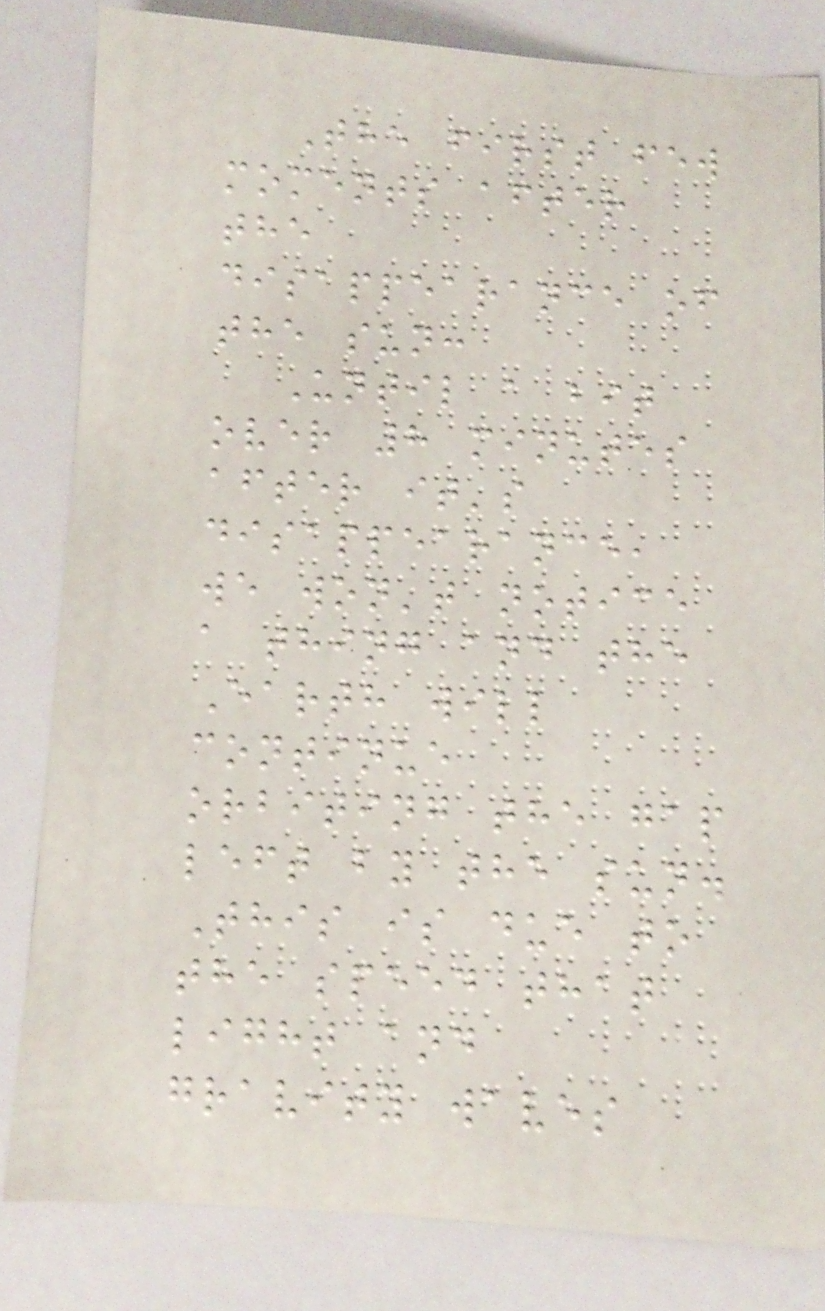The first few
moments after
the
disappearance of
the sun:
Until a bit
over 8 minutes
after it's
disappearance,
we won't notice
a thing and the
Earth will
continue
orbiting the gap
left by the sun.
This is due to
the speed that
light and
gravity waves
